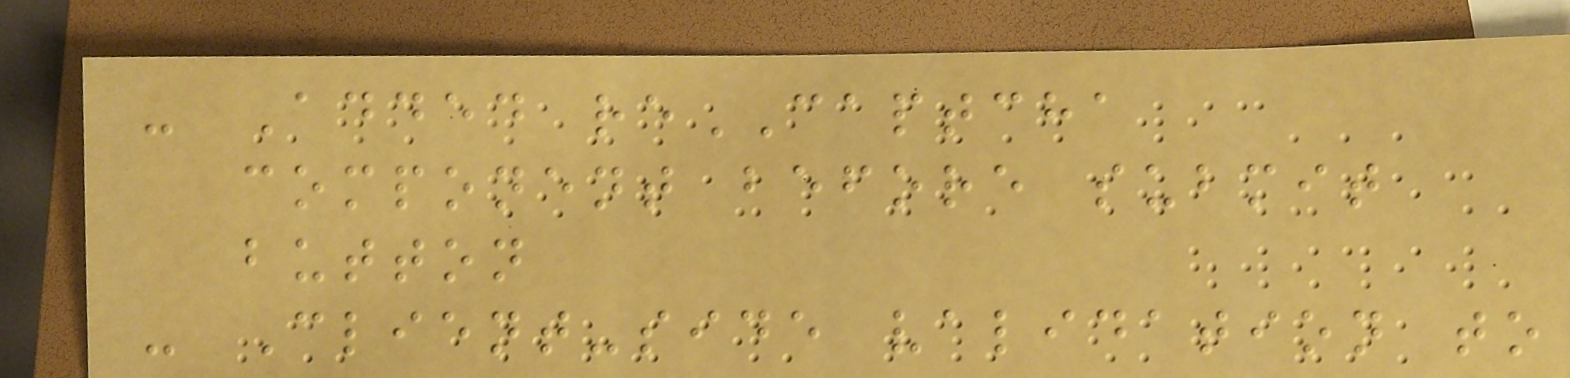- Added reCAPTCHA
component before submit
button
- Client-side validation to
